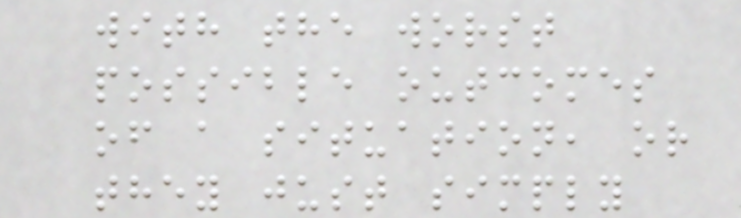with the worst
possible outcomes
of a situation, or
they just simply
